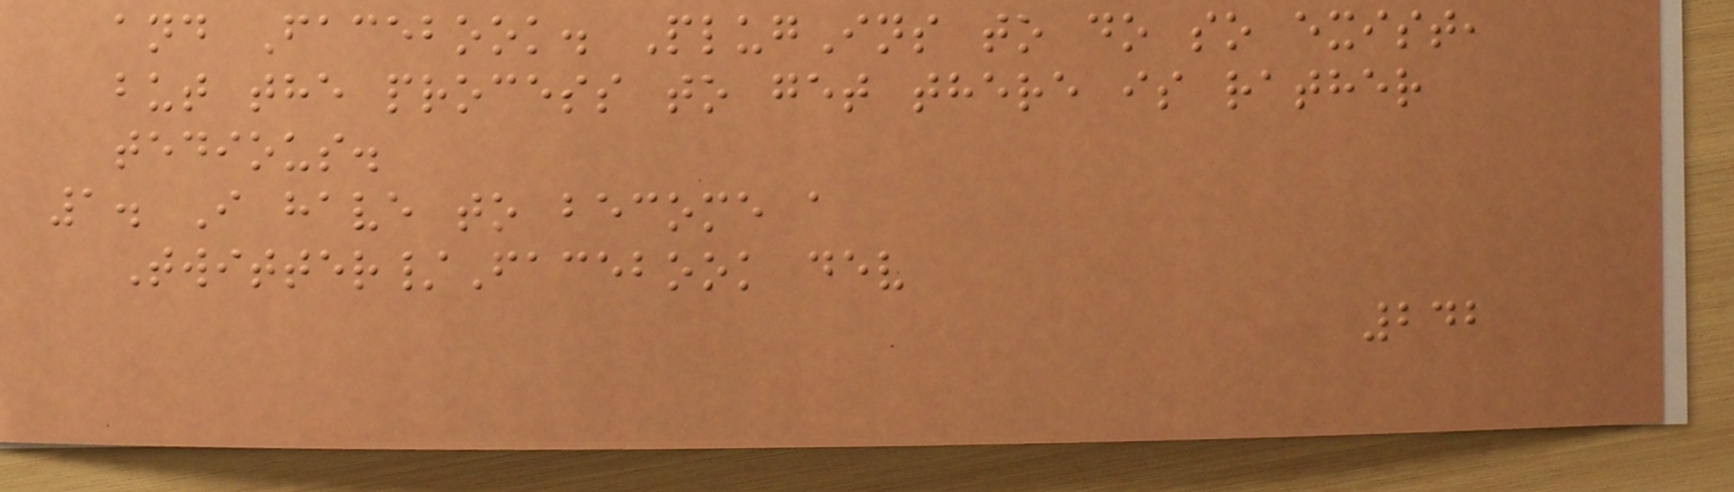and Facebook. PlugIns to do so exist,
but the process to get there is rather
tedious.
1. I have to become a
Twitter/Facebook dev
242
